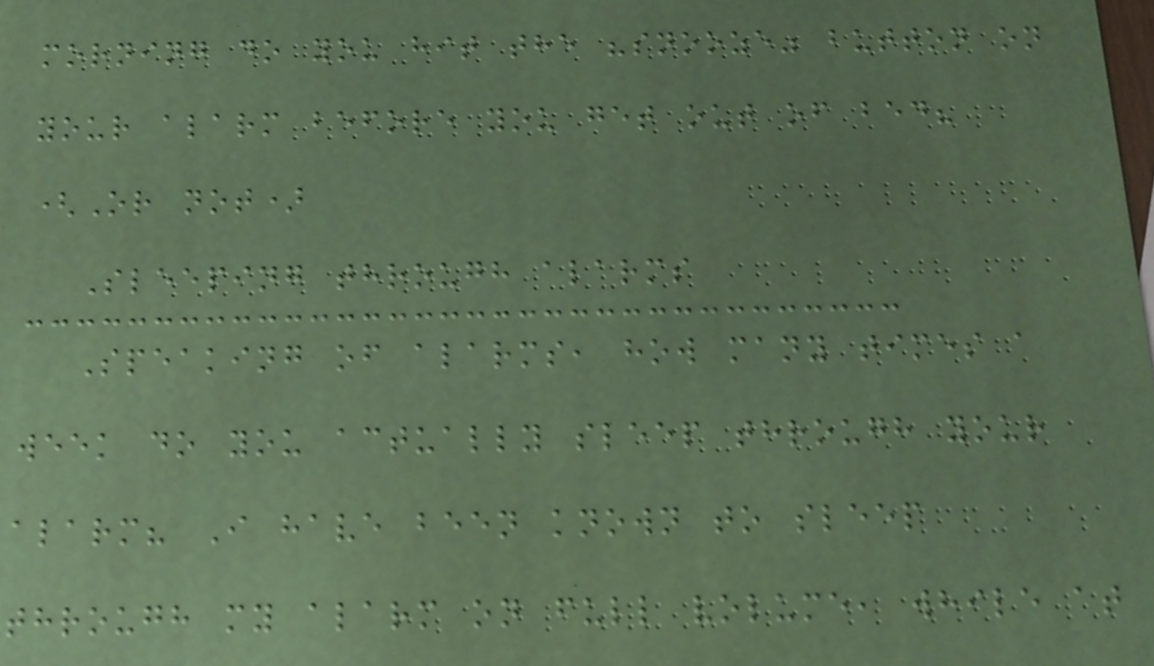morning do you hit the "snooze" button on
your alarm before you get out of bed?
(Or not)
Sleeping through alarms
Speaking of alarms, how many times a
week do you actually sleep through your
alarm? I have been known to sleep
through my alarm on full volume, while at
